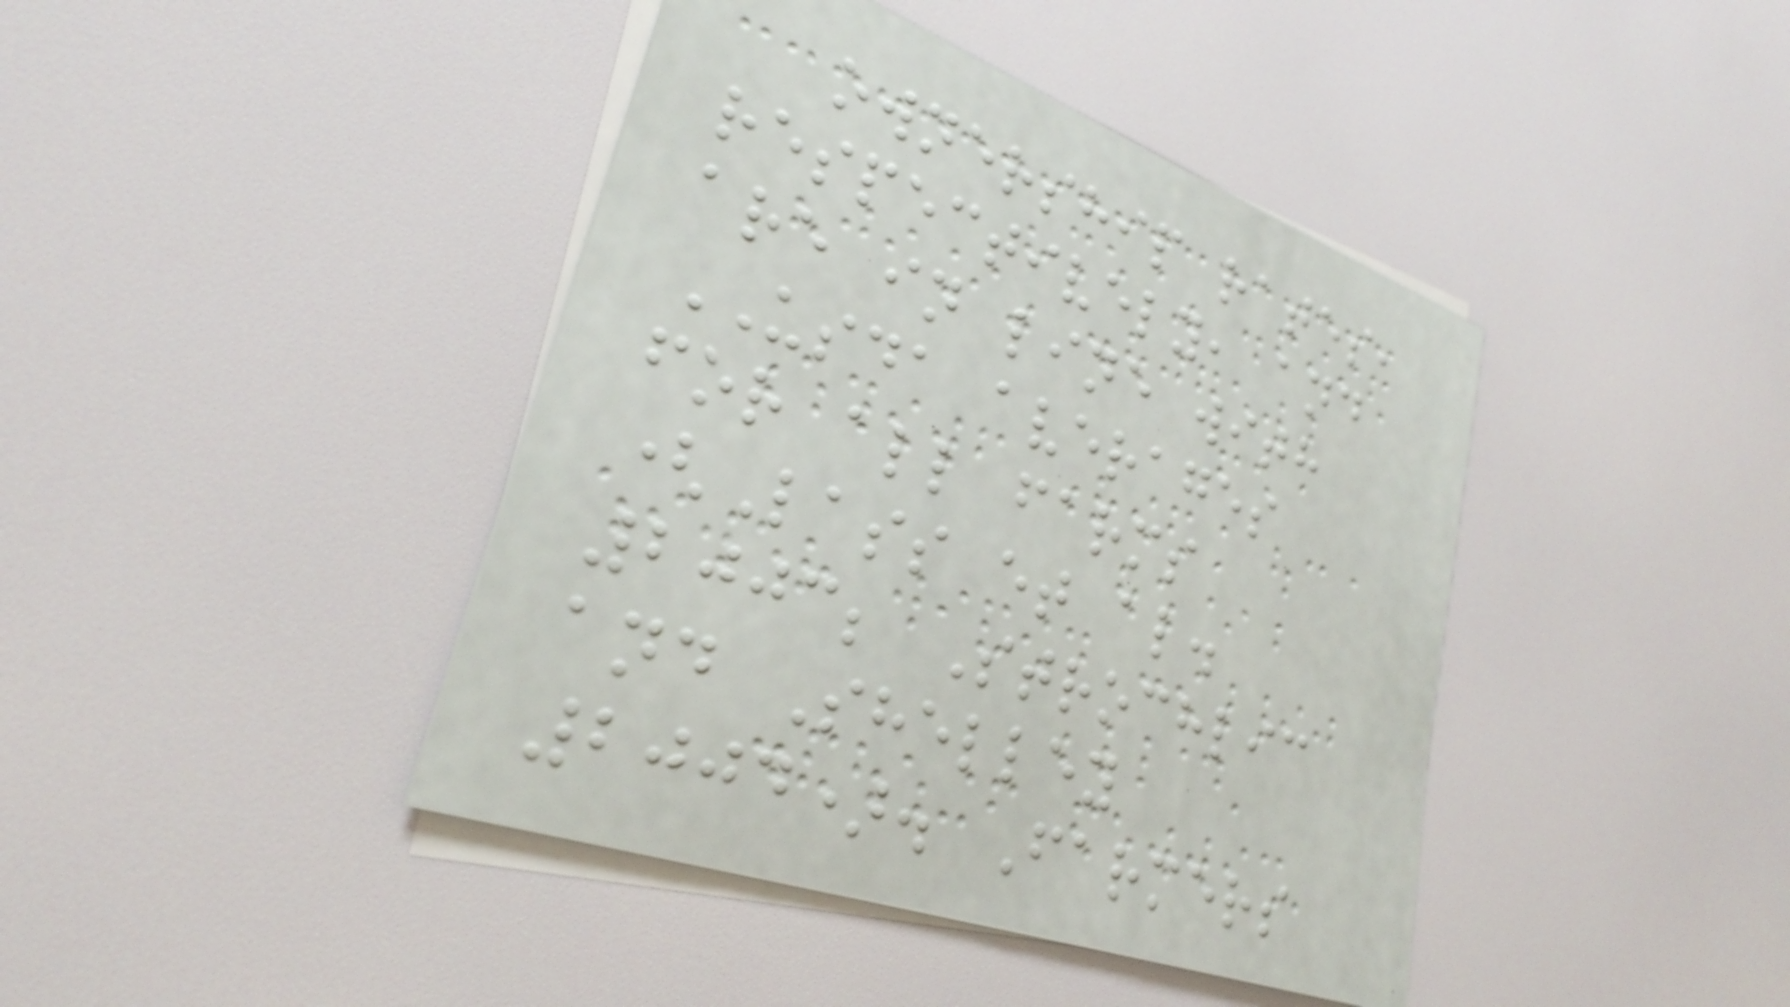ownership rates,
respectively, and
are in line with
USDA averages
for all farms
(Lass et al.
2003; Strochlic
and Shelley
2004). Farmers
